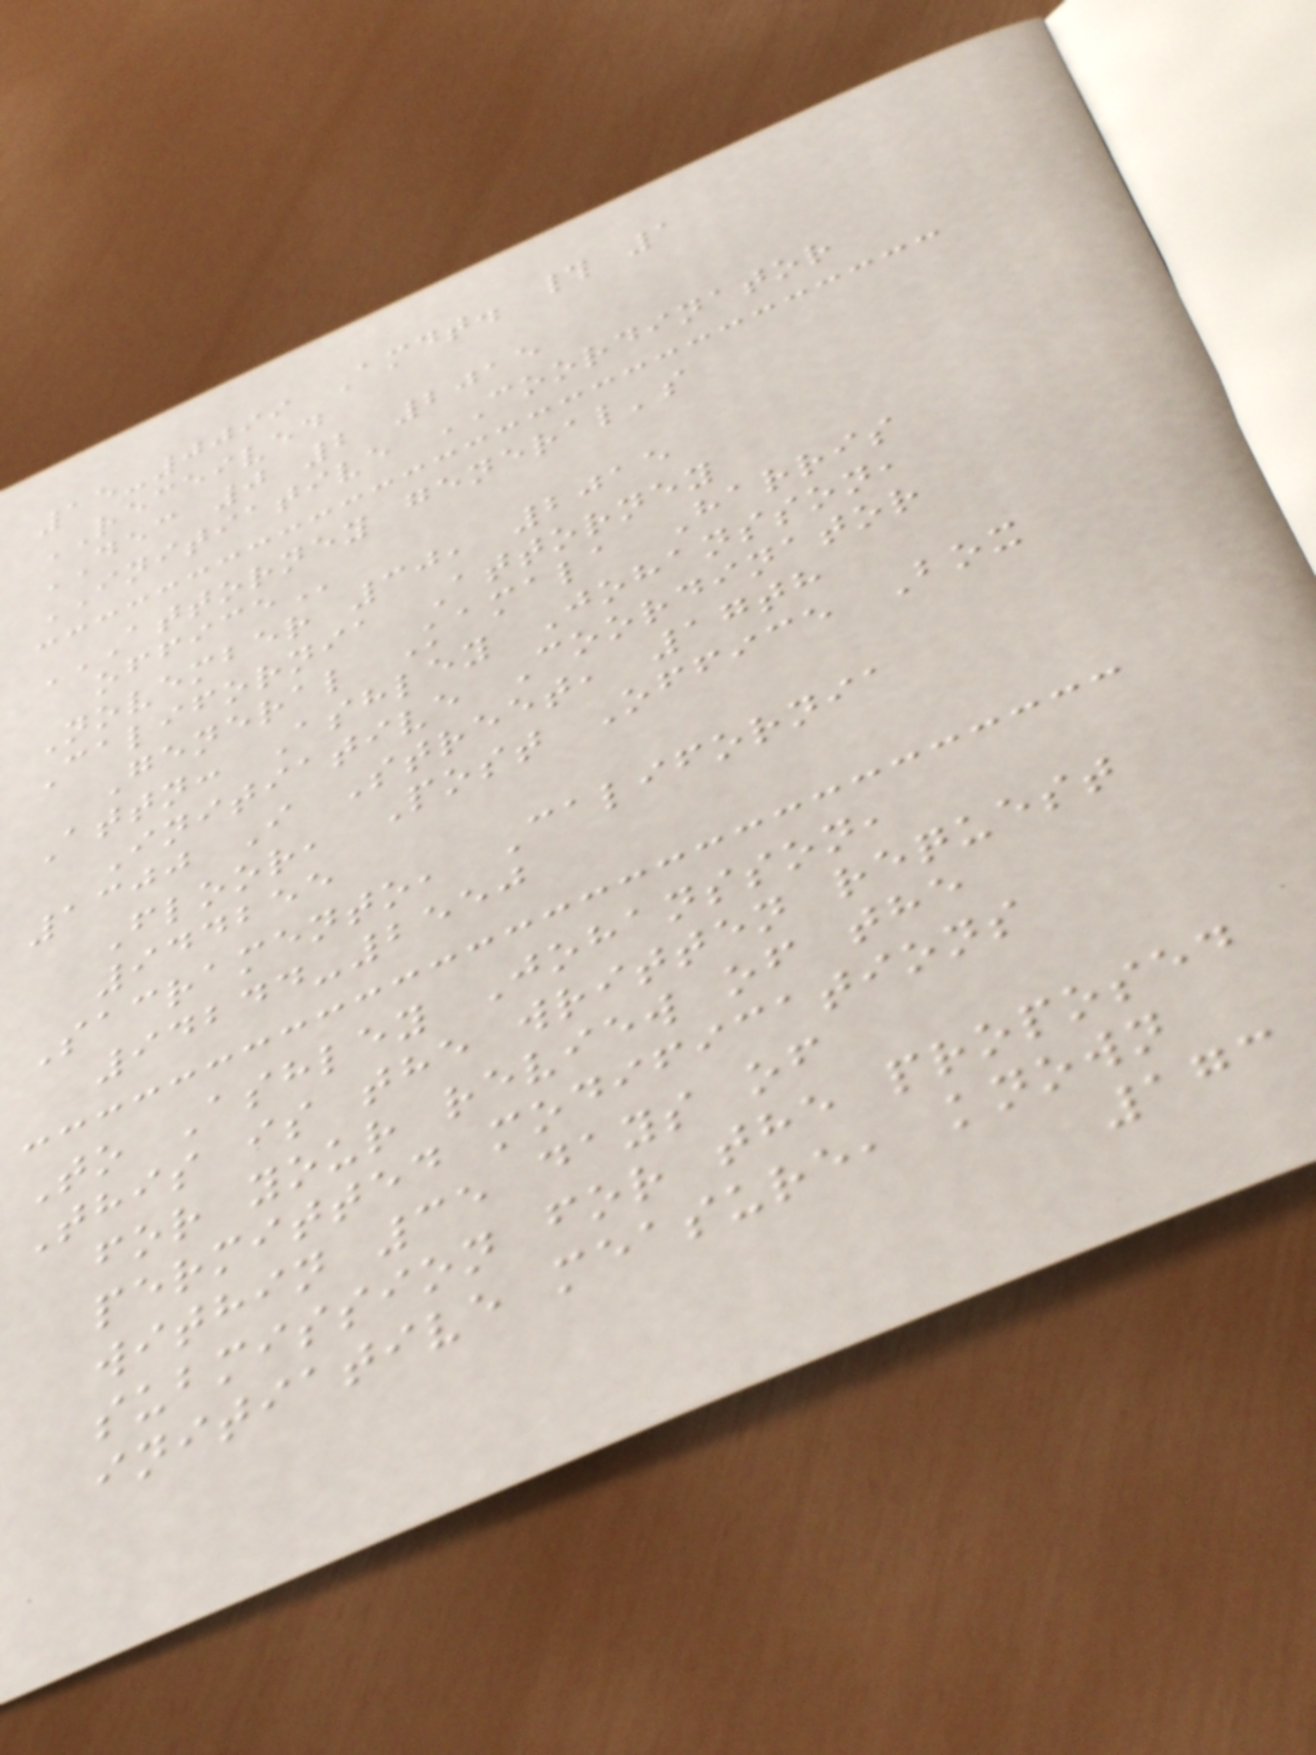15-0099 Amdt. # 1
RECEIVED
DEC 0 2 2015
INITIATIVE COORDINATOR
ATTORNEY GENERAL'S
OFFICE
November 30, 2015
California Attorney
General Kamala Harris
Attn: Ashley Johansson,
Initiative Coordinator
1300 I Street, 17th
Floor, Post Office Box
944255
Sacramento, California
94244-2550
To Ashley Johansson,
This is the written request
for your review of the
permitted modifications
within 35 days of
submission for the proposed
initiative measure, known
173
